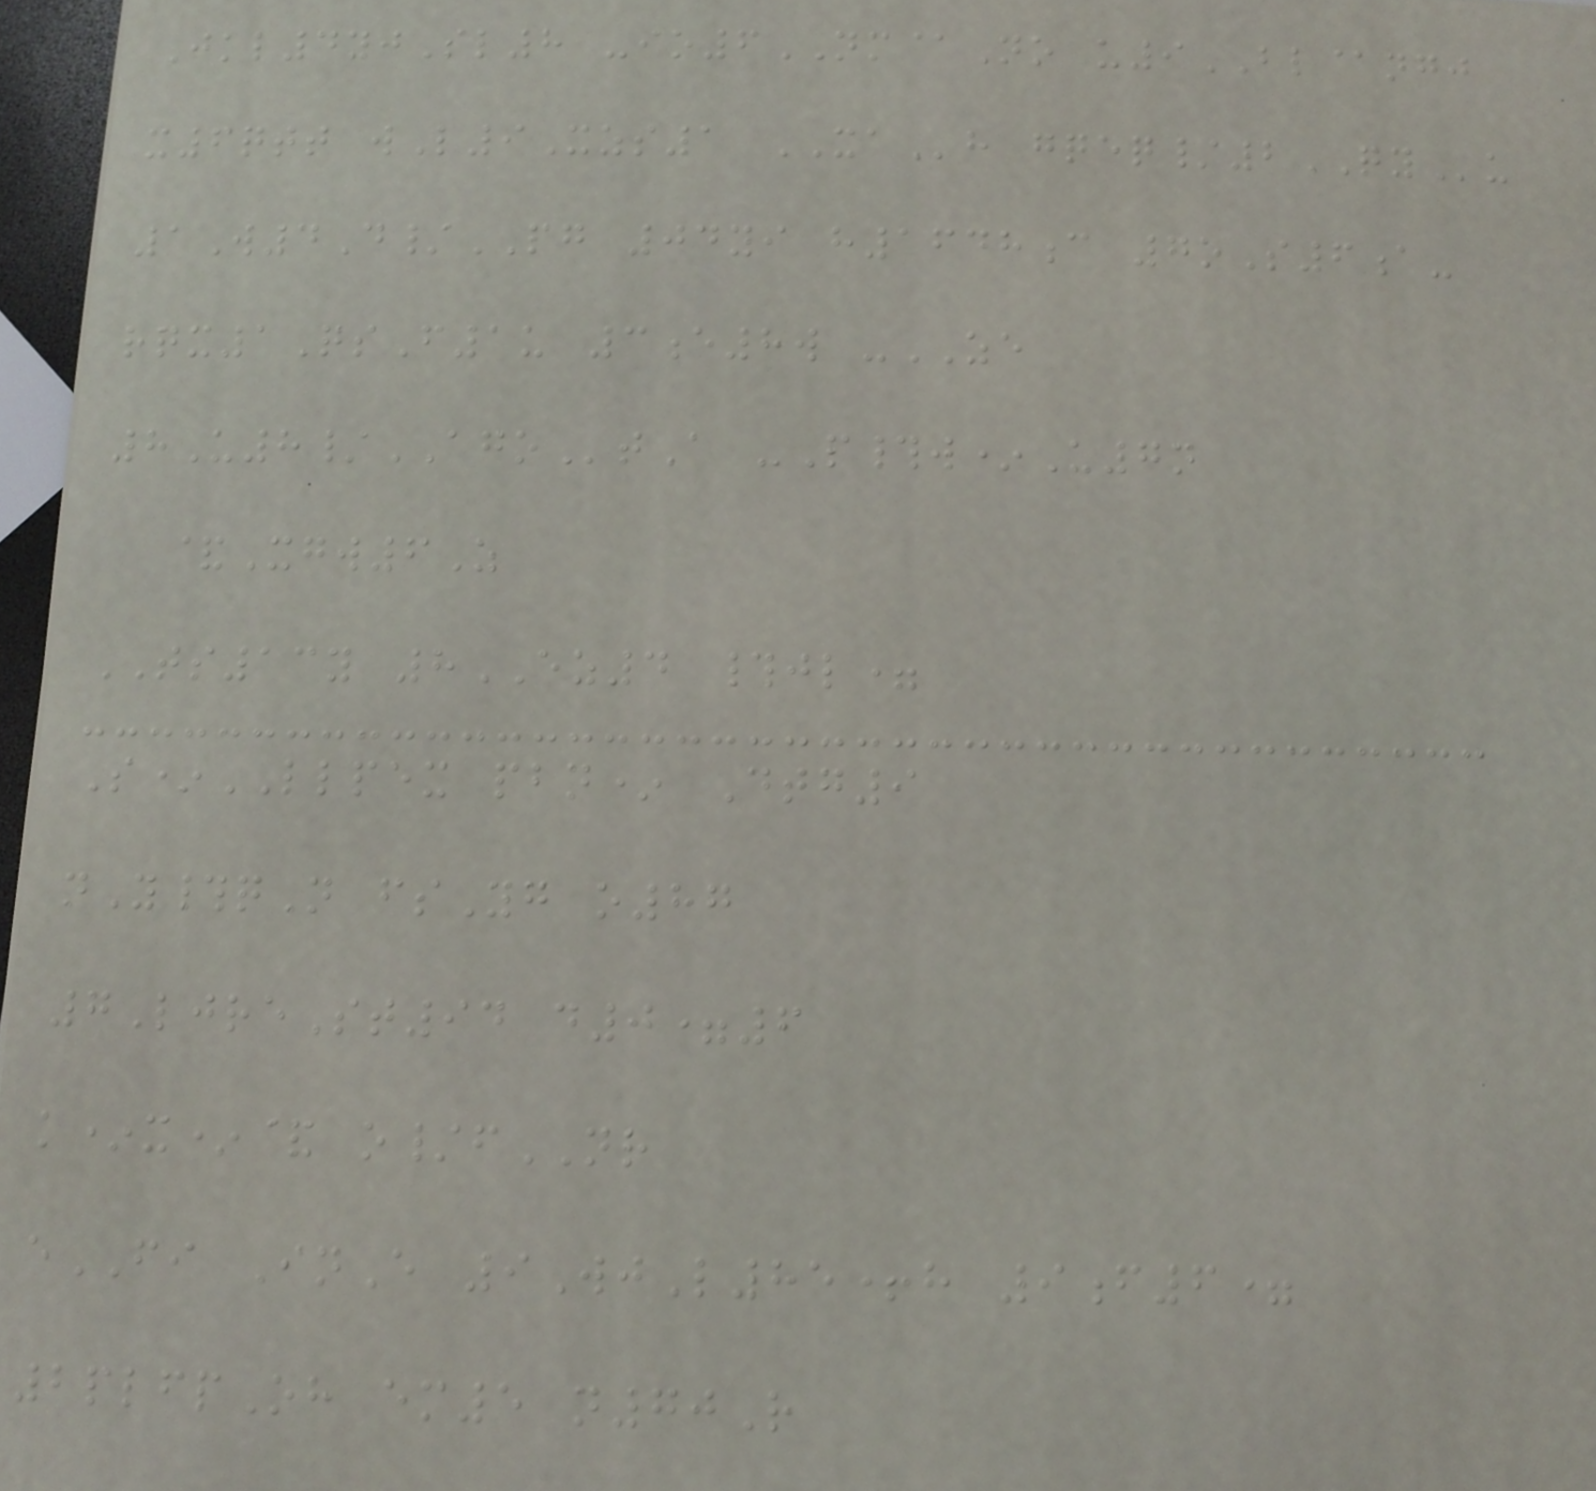Jkl4yjSl8 -io6NM@No u9BL@ngj
x6qtt wL9Xzs1 XAh gqeq/2QYu
1W4D/PG 04yi h1648c 7oS6a-
rqx1QsF1u 3e8w -ZE
8U8/AGOtA -P#w*U7n
&Xgw6Z
TS13y 8EZ4 #jl=
S*LLPEX pbn* Dtg9
nY#qN fsYg o87
7LjreSt94 d0=6
k*x*& o/fNR
eFI InE 9WjL85+h 9f6=
2plfpOh em5 n70R
